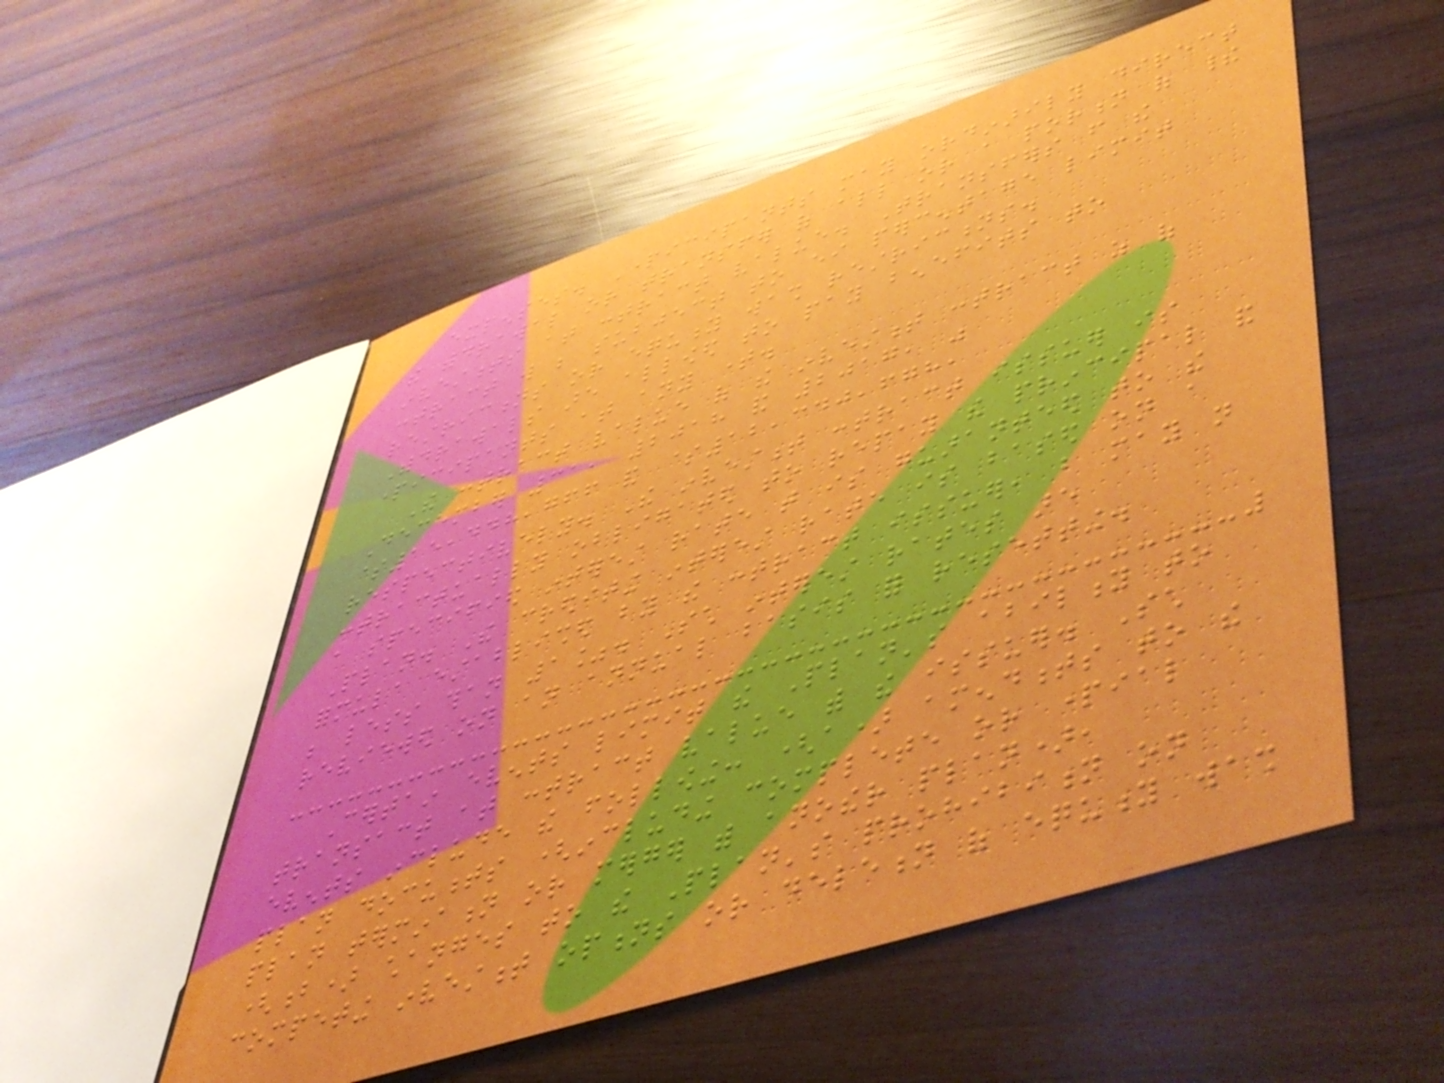expenses. Participants may ordinarily direct
the withdrawal or transfer of all or a portion of their
investments at contract value. Transfers from the
contract will be subject to either percentage limit
restrictions or equity wash restrictions.
Withdrawals are allowed to pay benefits to
participants at any time.
The contract value of the investment contract as of
December 31, 2018 and 2017, was
$15,448,766 and $12,340,678,
respectively. The investment contract issuer is
contractually obligated to repay the principal and
a specified interest rate that is guaranteed to the
Plan. The crediting interest rate is based on a
formula established by the contract issuer, but may not
be less than 1%. Such interest rates are
reviewed on an annual basis for resetting.
Certain events limit the Plan's ability to
transact at contract value with the issuer. Such
events include the following: (a) amendments to the
plan documents (including complete or partial
plan termination or merger with another plan),
(b) changes to the Plan's prohibition on
competing investment options or deletion of equity wash
